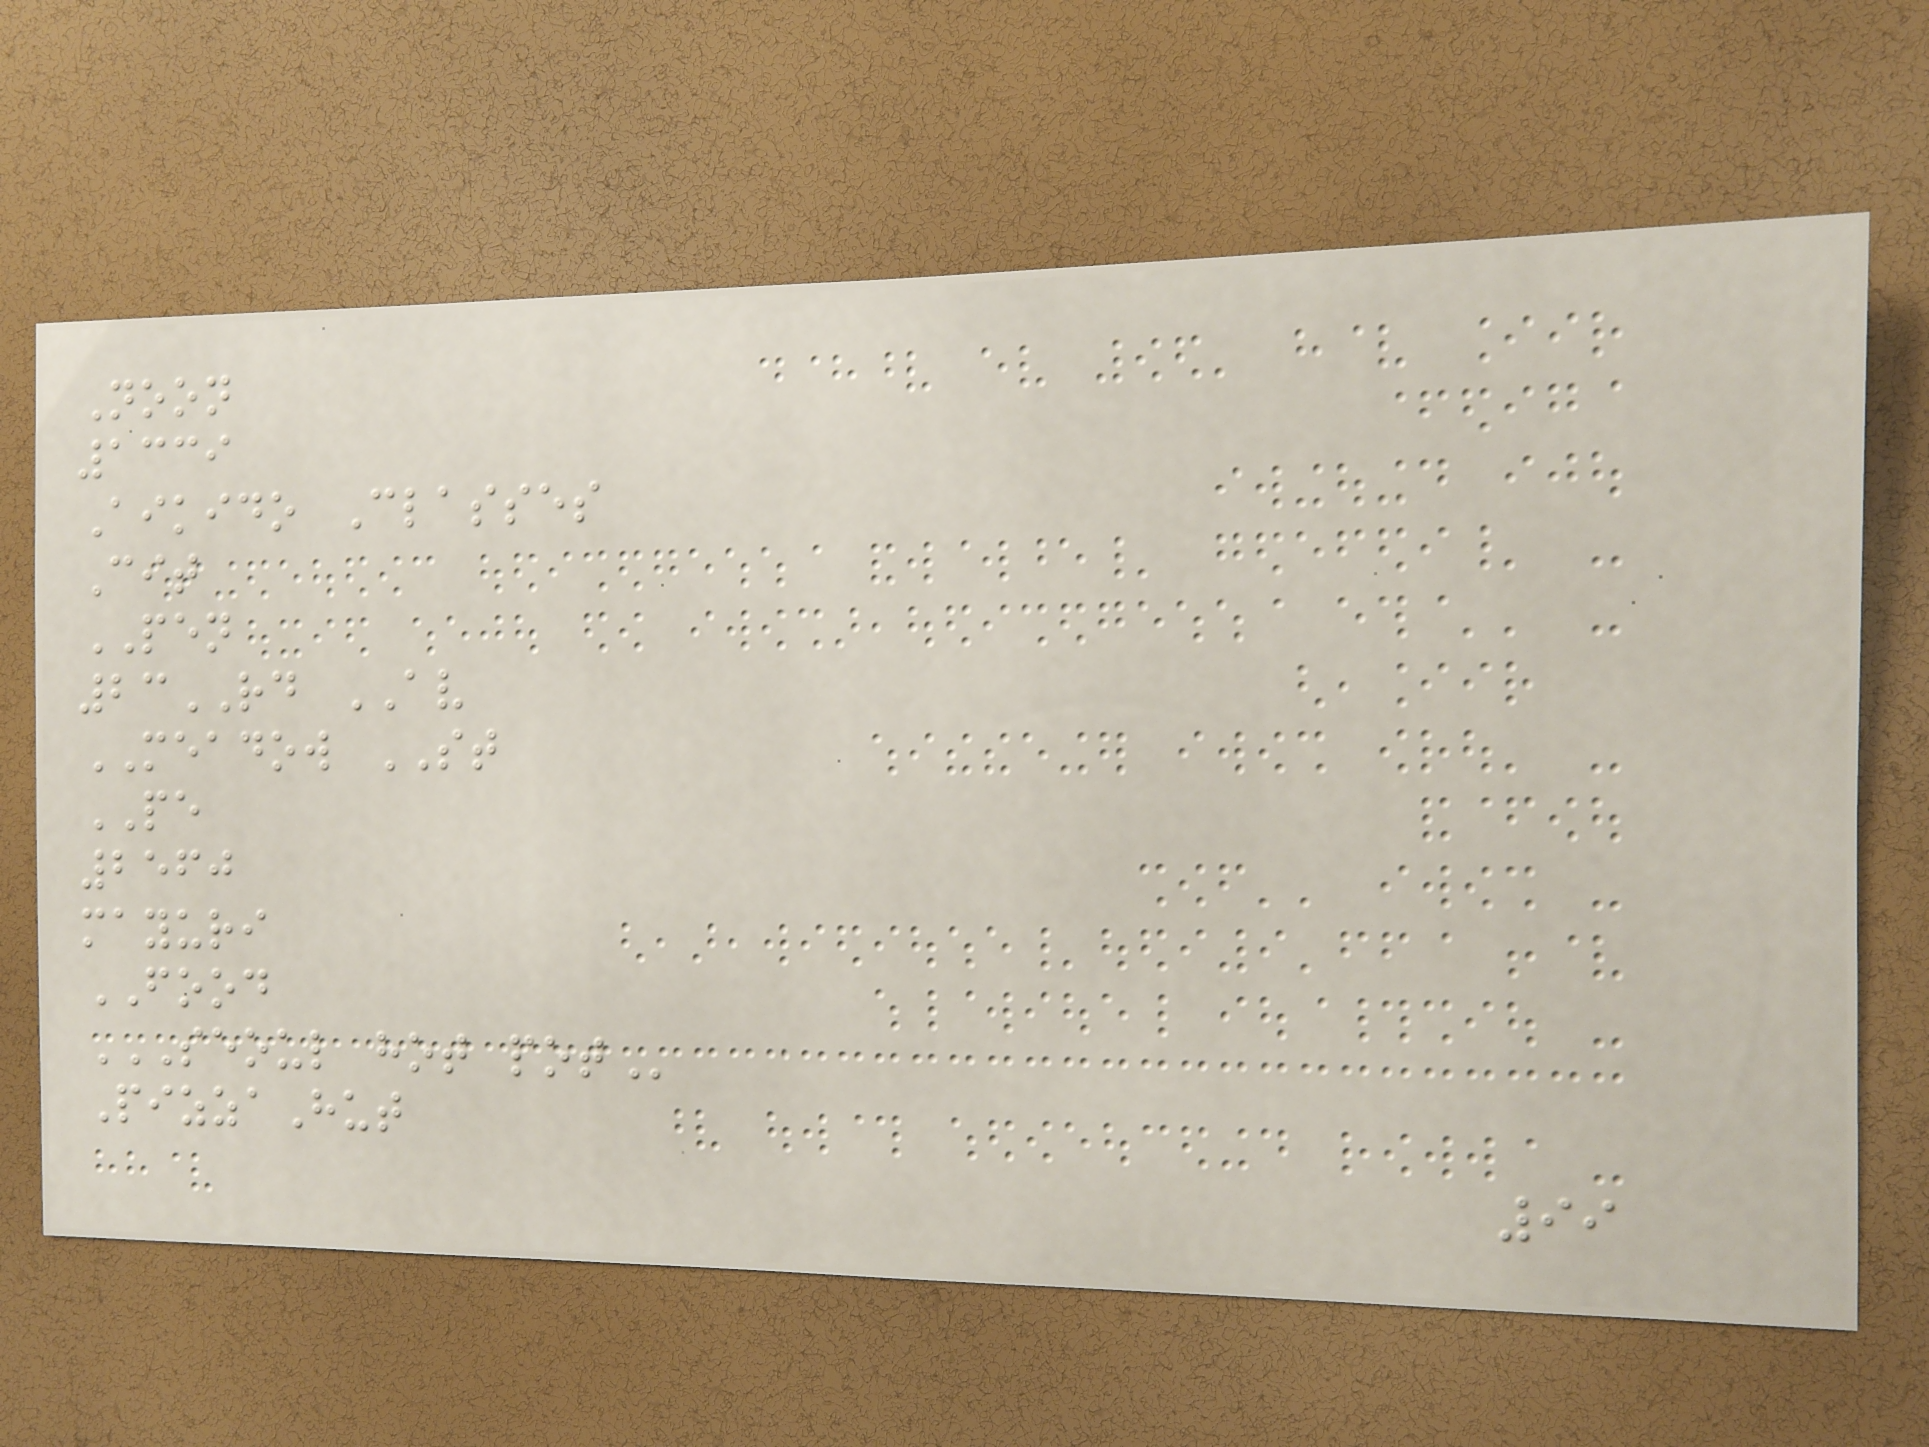Noon
1339
Aikido Classes
Cit
PEN
23RD AV
MEADOW ST
PE
2560
mayuri
FOOD
SEOUL HOT POT
PizzaHut
99
